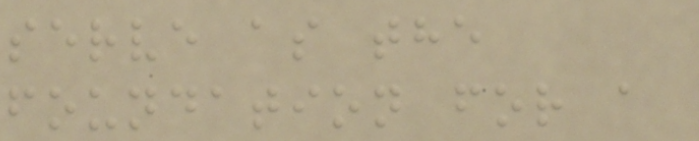serve as the
foundation for a
